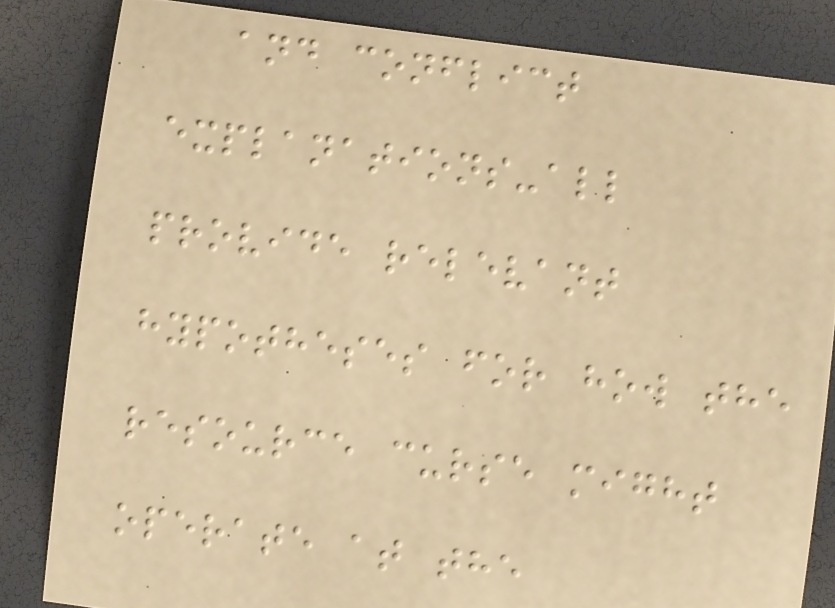and conflict
explanations-all
provide relevant
hypotheses for how the
resource curse might
operate at the
